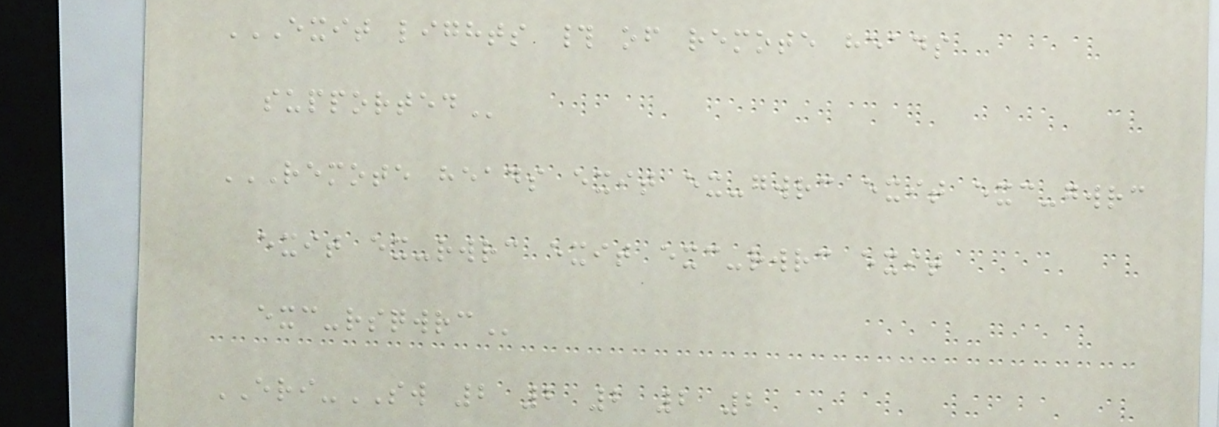EXIT LIGHTS # OF REMOTE HEADS
SUPPORTED
REMOTE HEADS EXIT EX-GWRC EXIT EXC-GWRC
EXIT EX-RWRC EXIT EXC-RWRC EXIT
EXC-RSQWRC
ERI-SW 2 2 2 2 2
